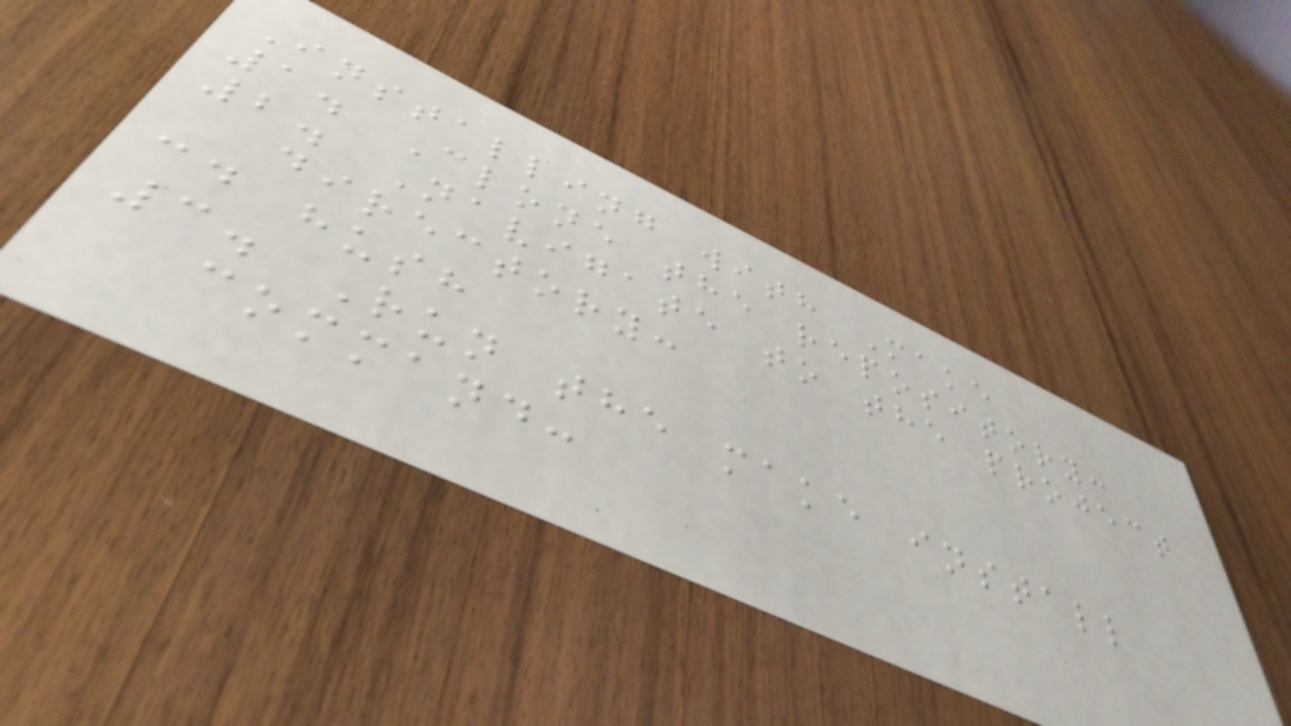Installing with Make
1. Clone the repository:
2. Navigate to the project
directory:
cd hush
3. Run the make install
command:
